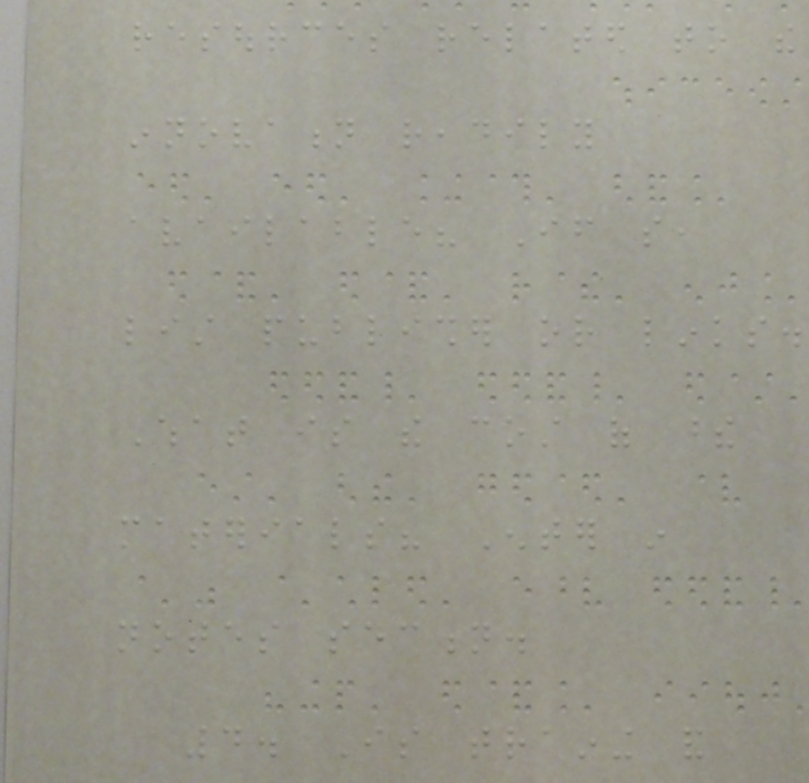resources related to the
innovation readily
available? If so,
list publisher or links.
What is the cost of these
materials? Enter in
notes section.
4. Is training and
